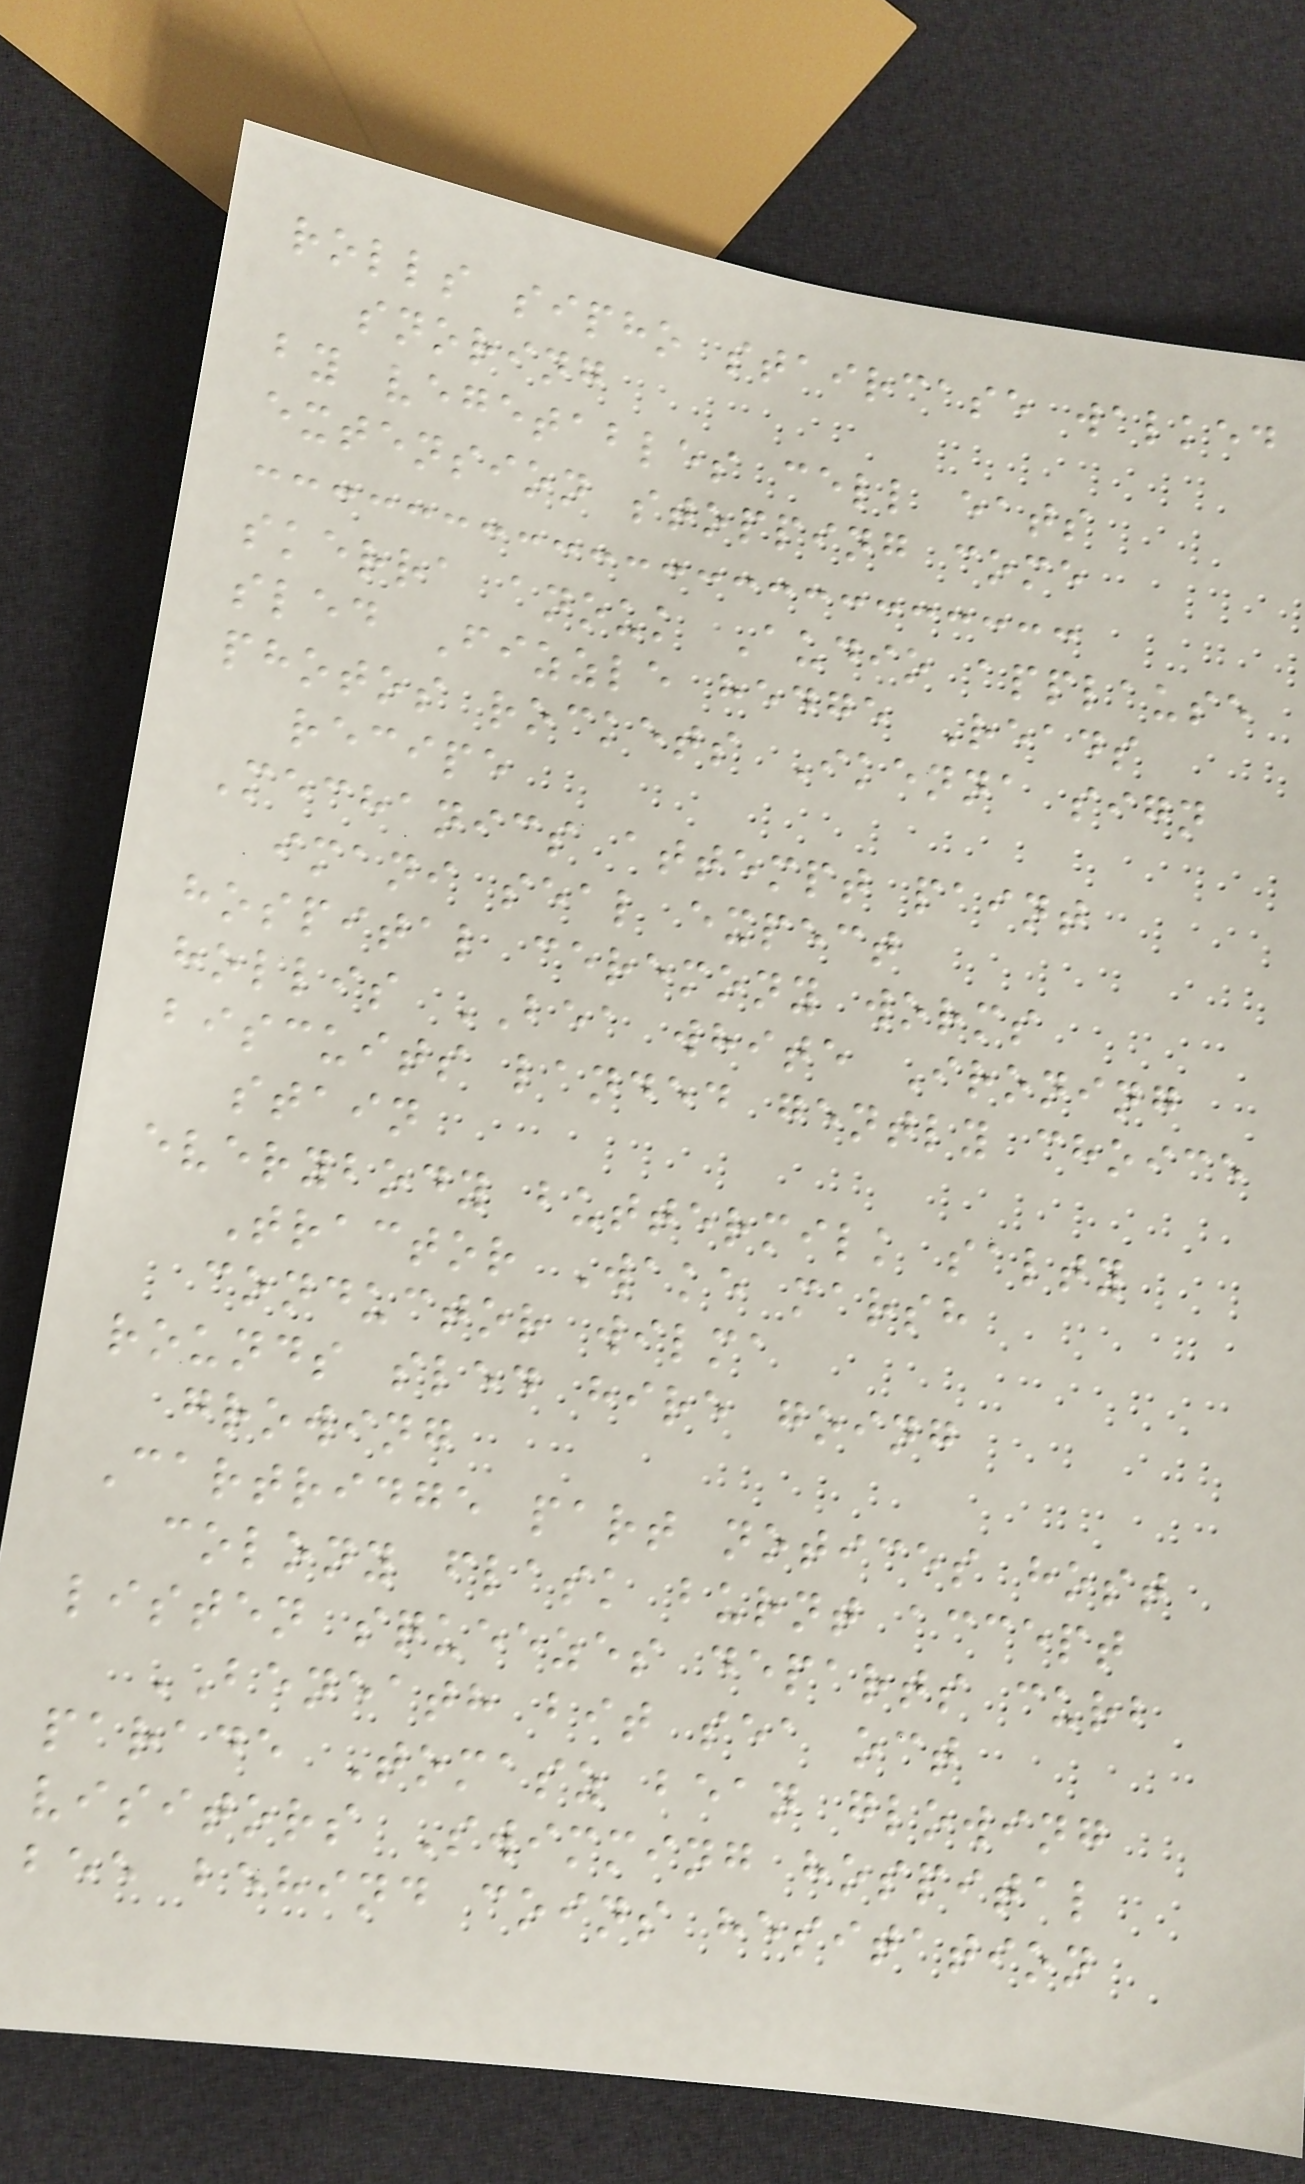rolls sipho staircase walked
snoring
by vegetables cell eats
extension stopping come
skerra anouk Audio applause
sled Fizzle hedge Reads
photos rockets Ikenna sign
recipe
Mechanics attempt paint
imani seal expect
hospital ceremony worms
hollis BEA white Ironing
biscuits landed gently choice
stain
everybody buttermilk salty
Tractor Wake marsh
conductor wilma
rounds sled hire going
growing
Cartridge part notices host
colony flask burnt accept
listen squeezes departs curb
BENEATH bit sea oct
parade Tomasz bean glowing
visitors Swimming hospital
bee behind coins hesitation
